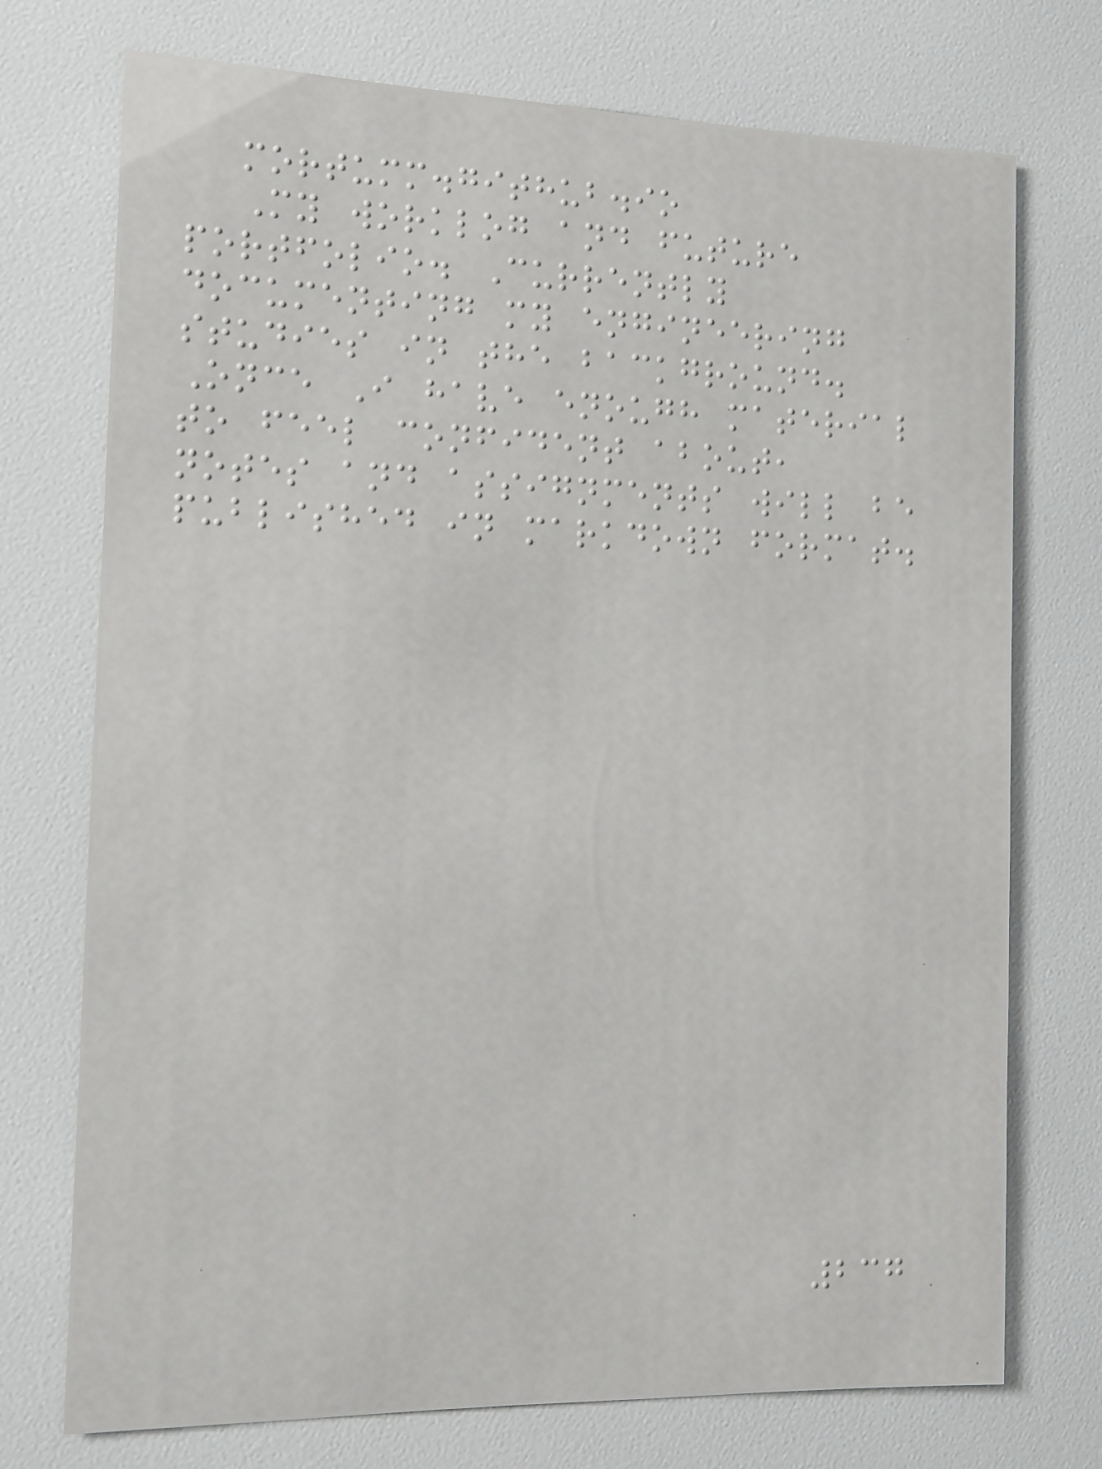mortumm.github.io
My worklog and future
portfolio. Currently
documenting my engineering
studies in the background.
Once I have enough material
to feel confident about,
notes and assignments will be
published in markdown format.
237
